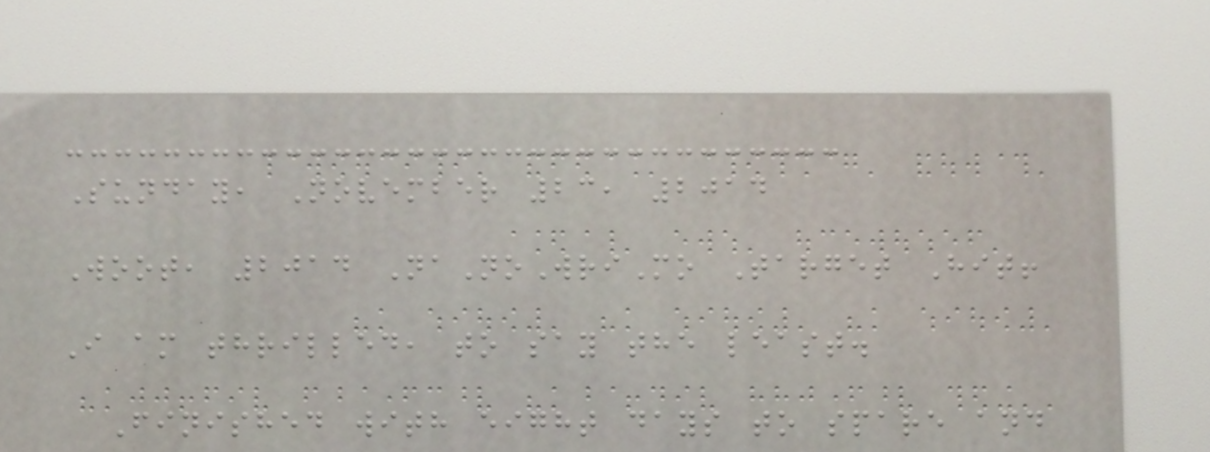Sunday, November 23, 2014
Woot, 2014 NaNoWriMo Target Hit!
I am thrilled, to say the least.
Finished with eight days to spare and
